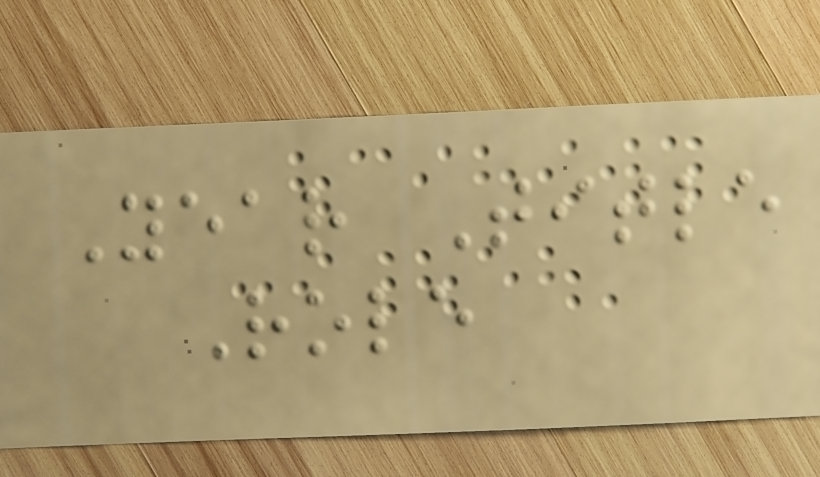Year Title
Role
